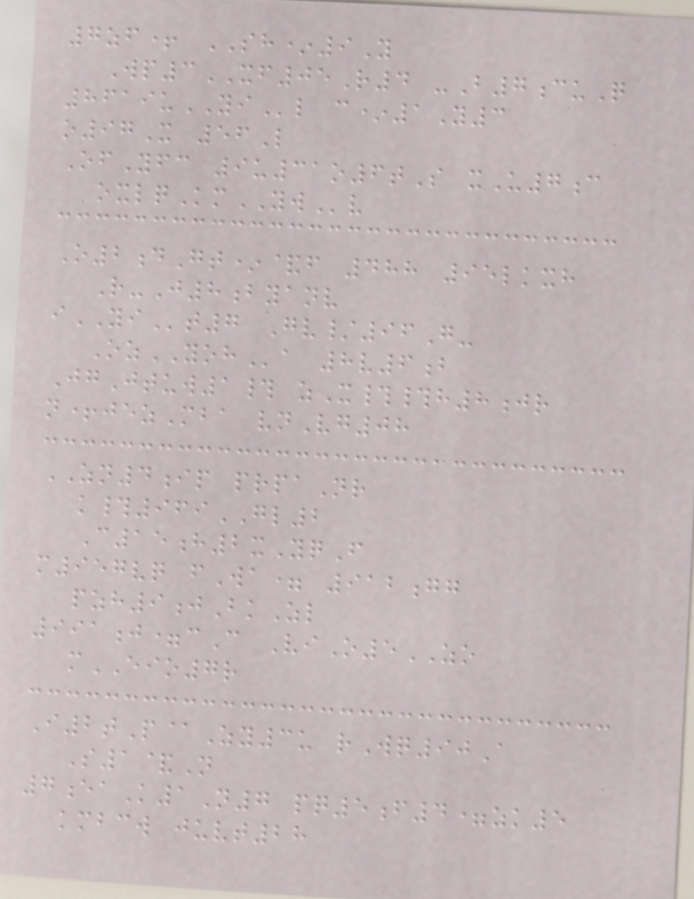7zf+ SH*9Y
Wp3XF05R4 -B7cuQ
8619uYIl c*1Y3
o97X 56L
OfYfc 9u31o6tS xU7c
oxlqKmYWv
O2dGt*&f 488 95lkxh
R-J8byanv
iYIt7 Gv/96G-
OzYOHa 8v6b
JgJtuw1# zX##h8jr
n+jezMba vnVg08
ZN4ip prpaNr
k#969GL2
C15h2xYqF
m957vq fWa= 912gg
pzh9jBkZl
991j=cC ViO5ZO
mEIO7r
I2tP@Zy3u rWq90A
S1&N
7eaK1N7 pq5f4=zk5
kmbcw juvt28
